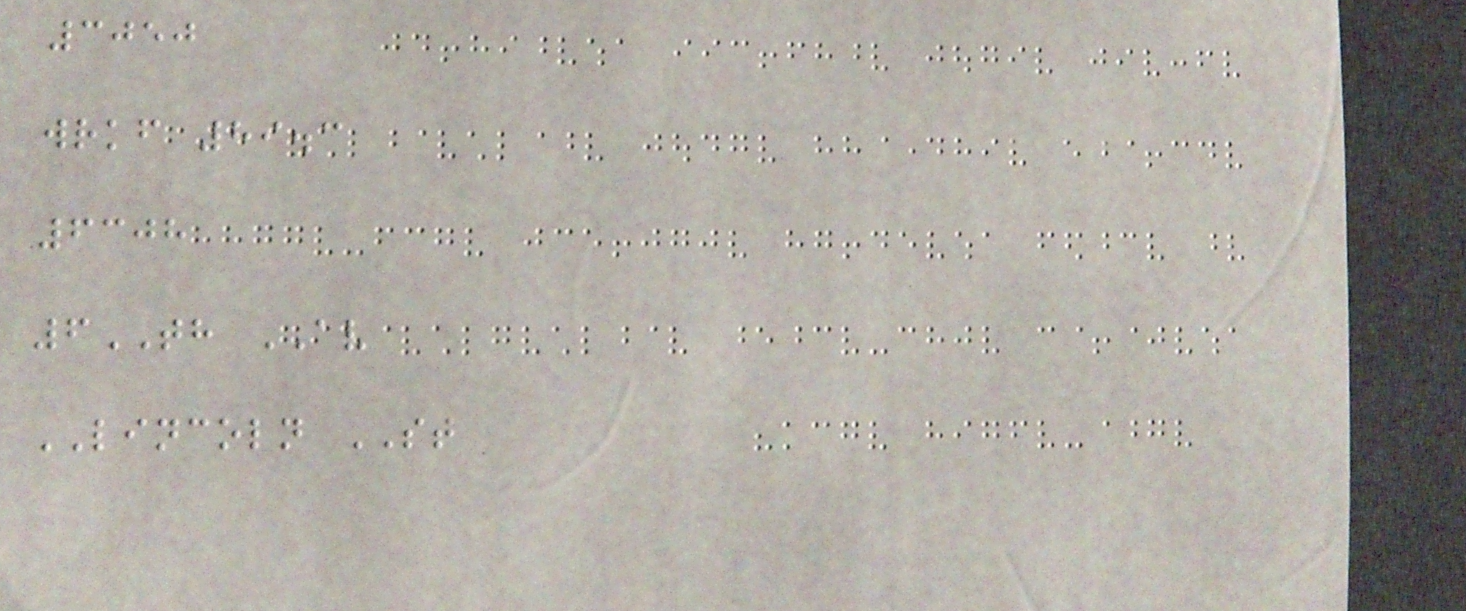3050
wrkf 89.3
6308
6TH AV
LINCOLN ST
